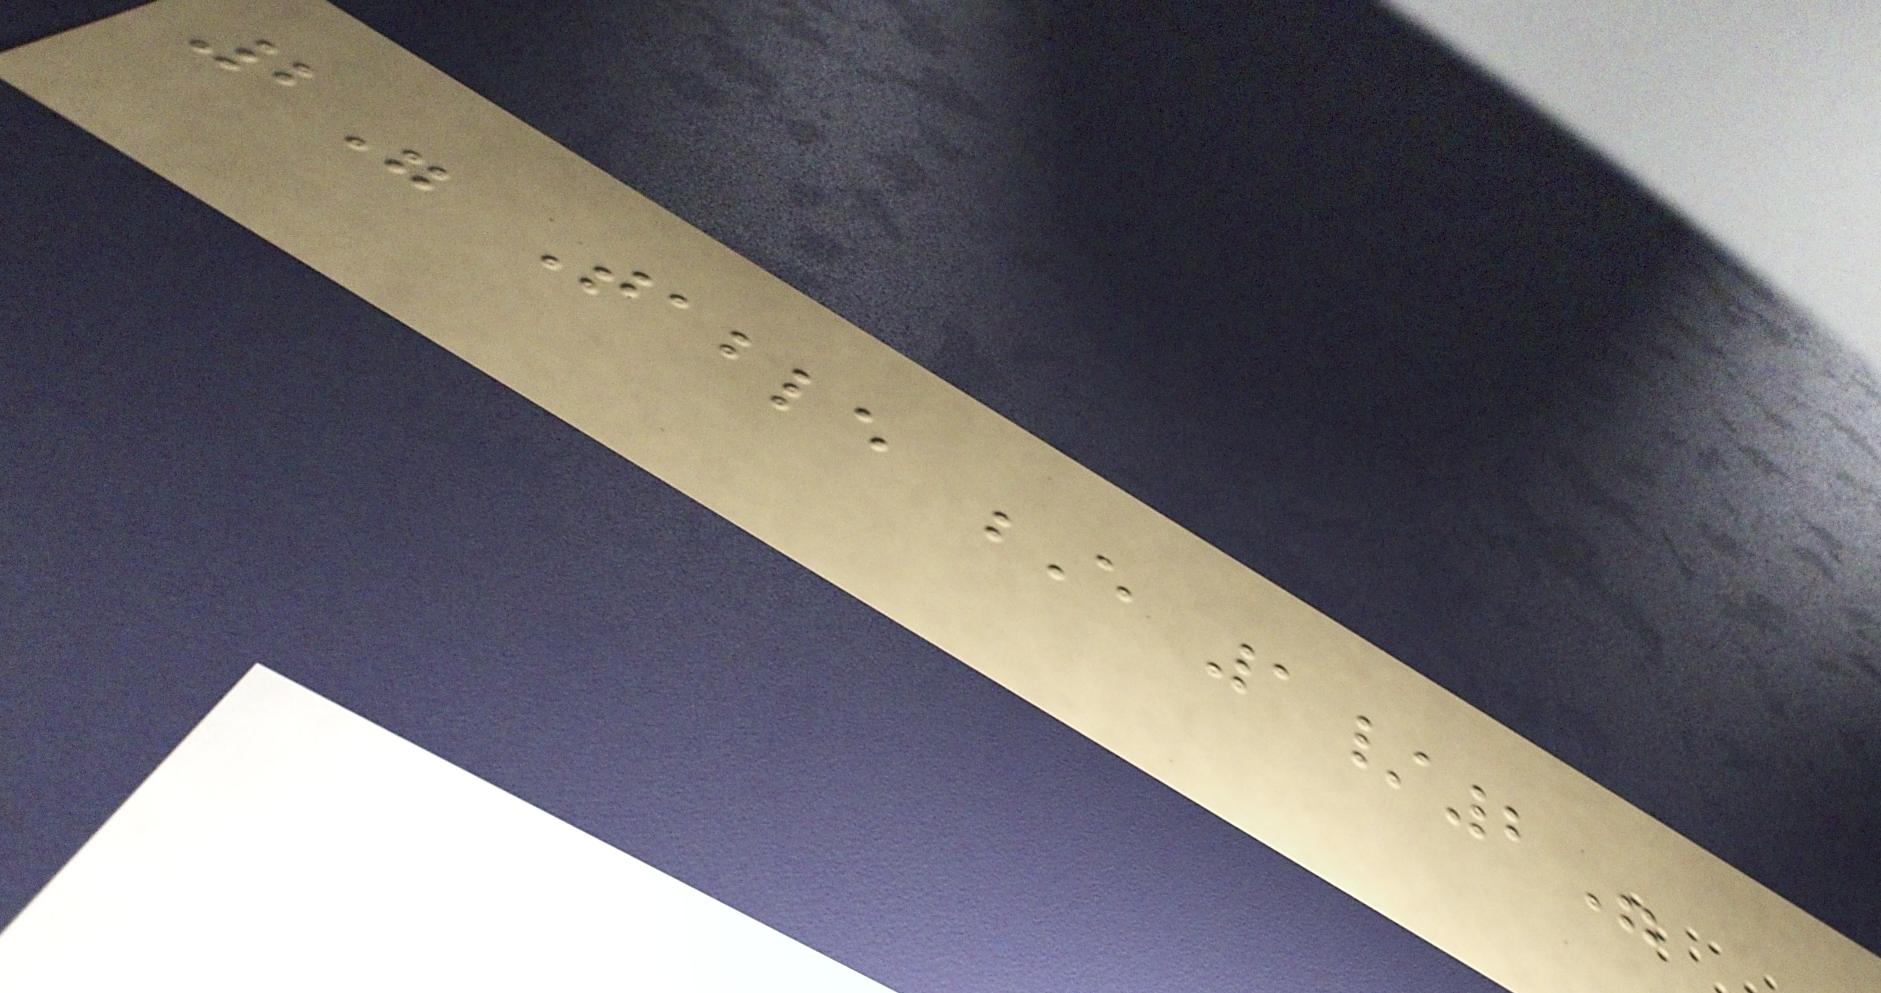2" Table E 1/2"
